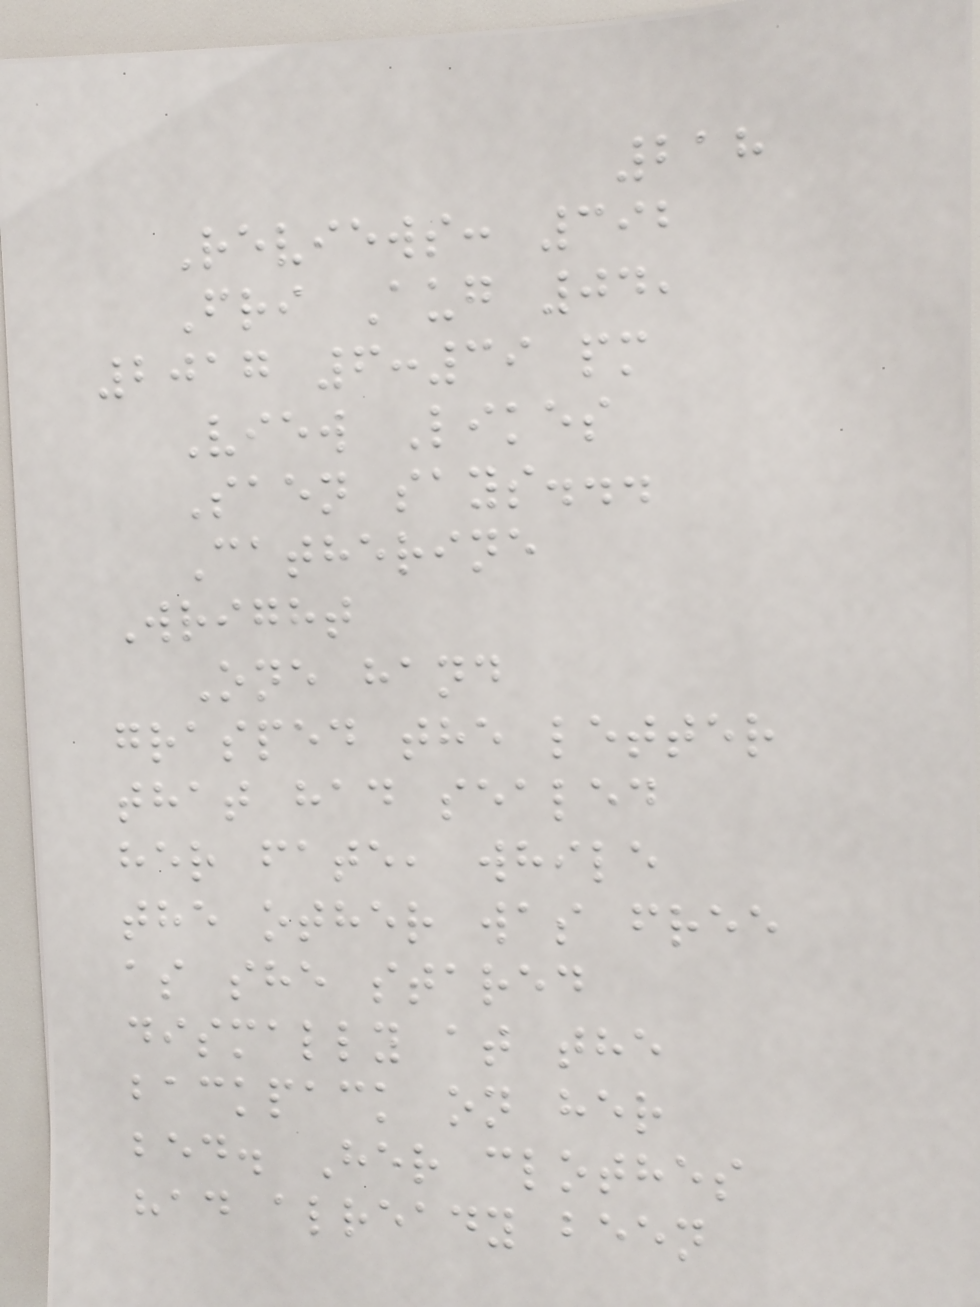218
Reviews: 392
Fri Aug 04,
2017 6:39 pm
View Likes
Saen says...
Catherine
Wright
One hand
grasped the letter
that had sealed
her fate, while
the other was free
as she stared
dismally at the
backpack on her
bed. Her clothes
had already been
